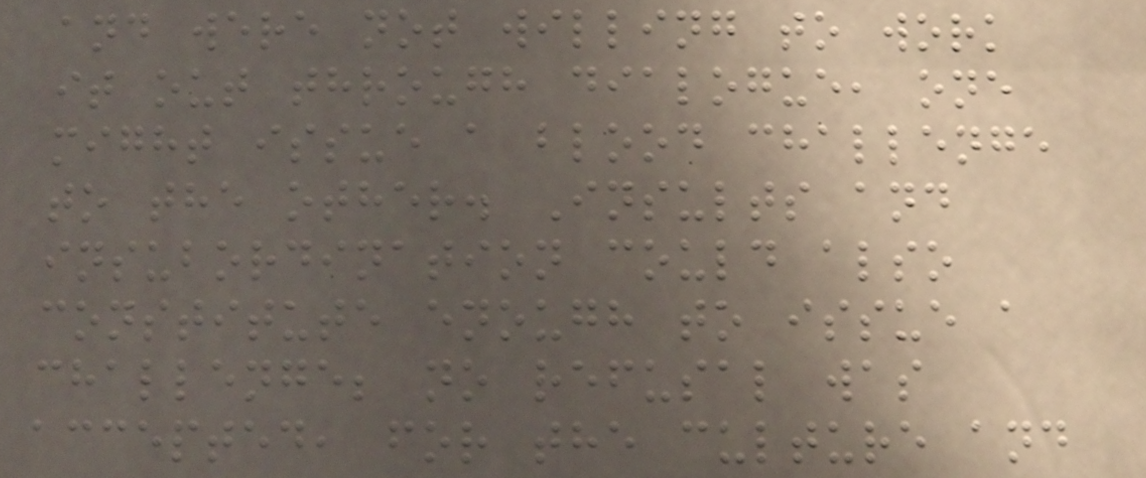and were not willing to work
it out through dialogue, one
might issue a blood challenge
to the other. Insults and
insubordination could also
constitute enough to issue a
challenge; no refusal was
accepted, for the culture and
